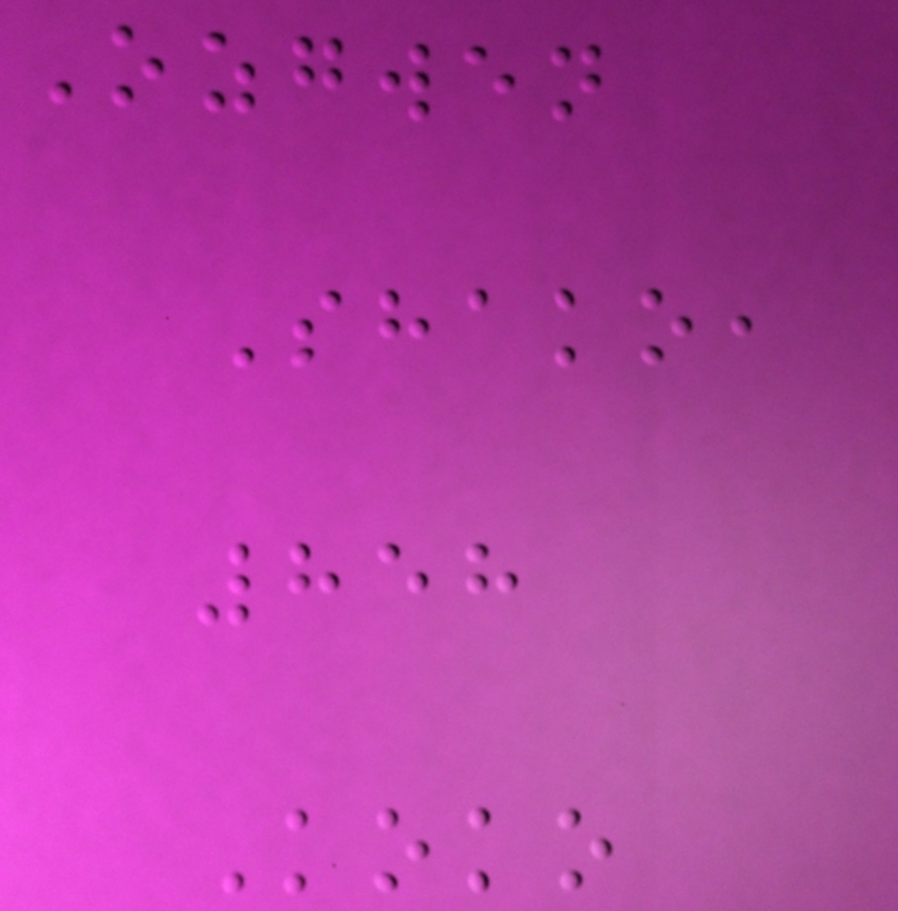Ozgwen
Shako,
858
Koko
